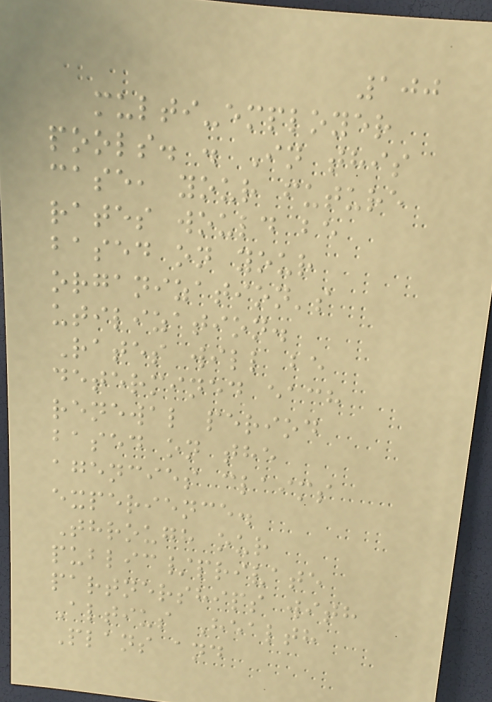100
multi-employer
pools. . In this
case, your future
rates would be
based on your
organization's
utilization.
Rates will be
determined each
renewal period
based on the
agencies claims
experience.
Through our
public/private
partnerships with
Altius Health
Plans and
